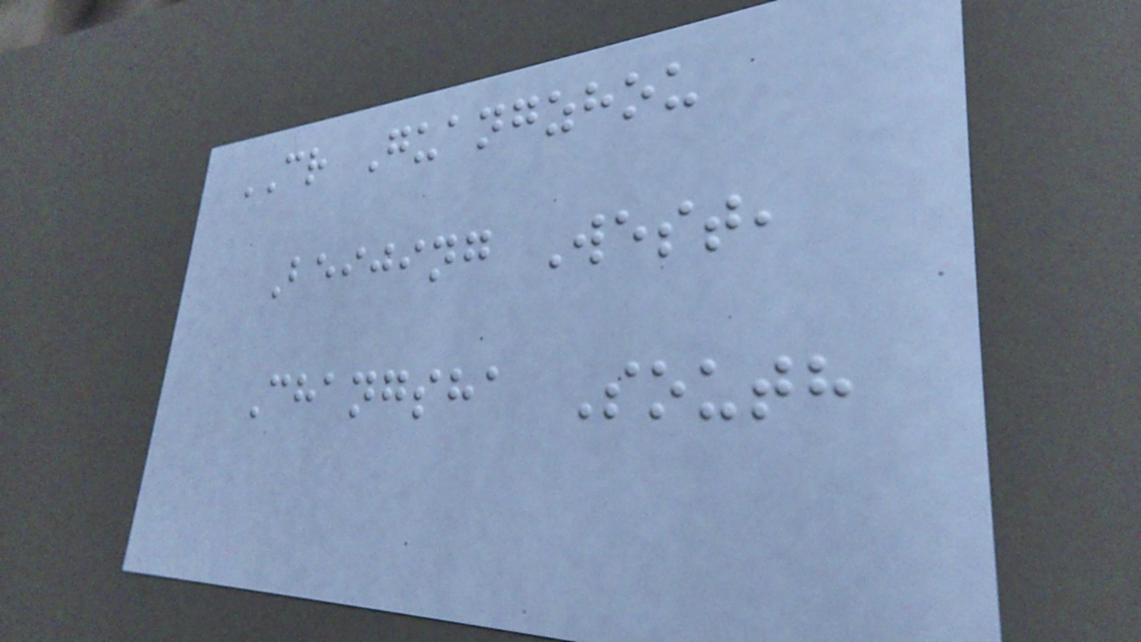CR Guangzhou
Beijing West,
Changsha South
